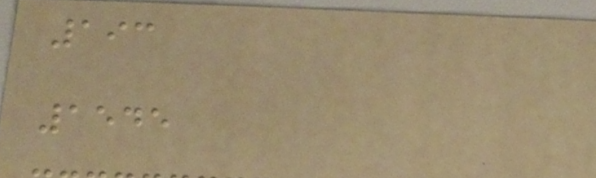193
1545
